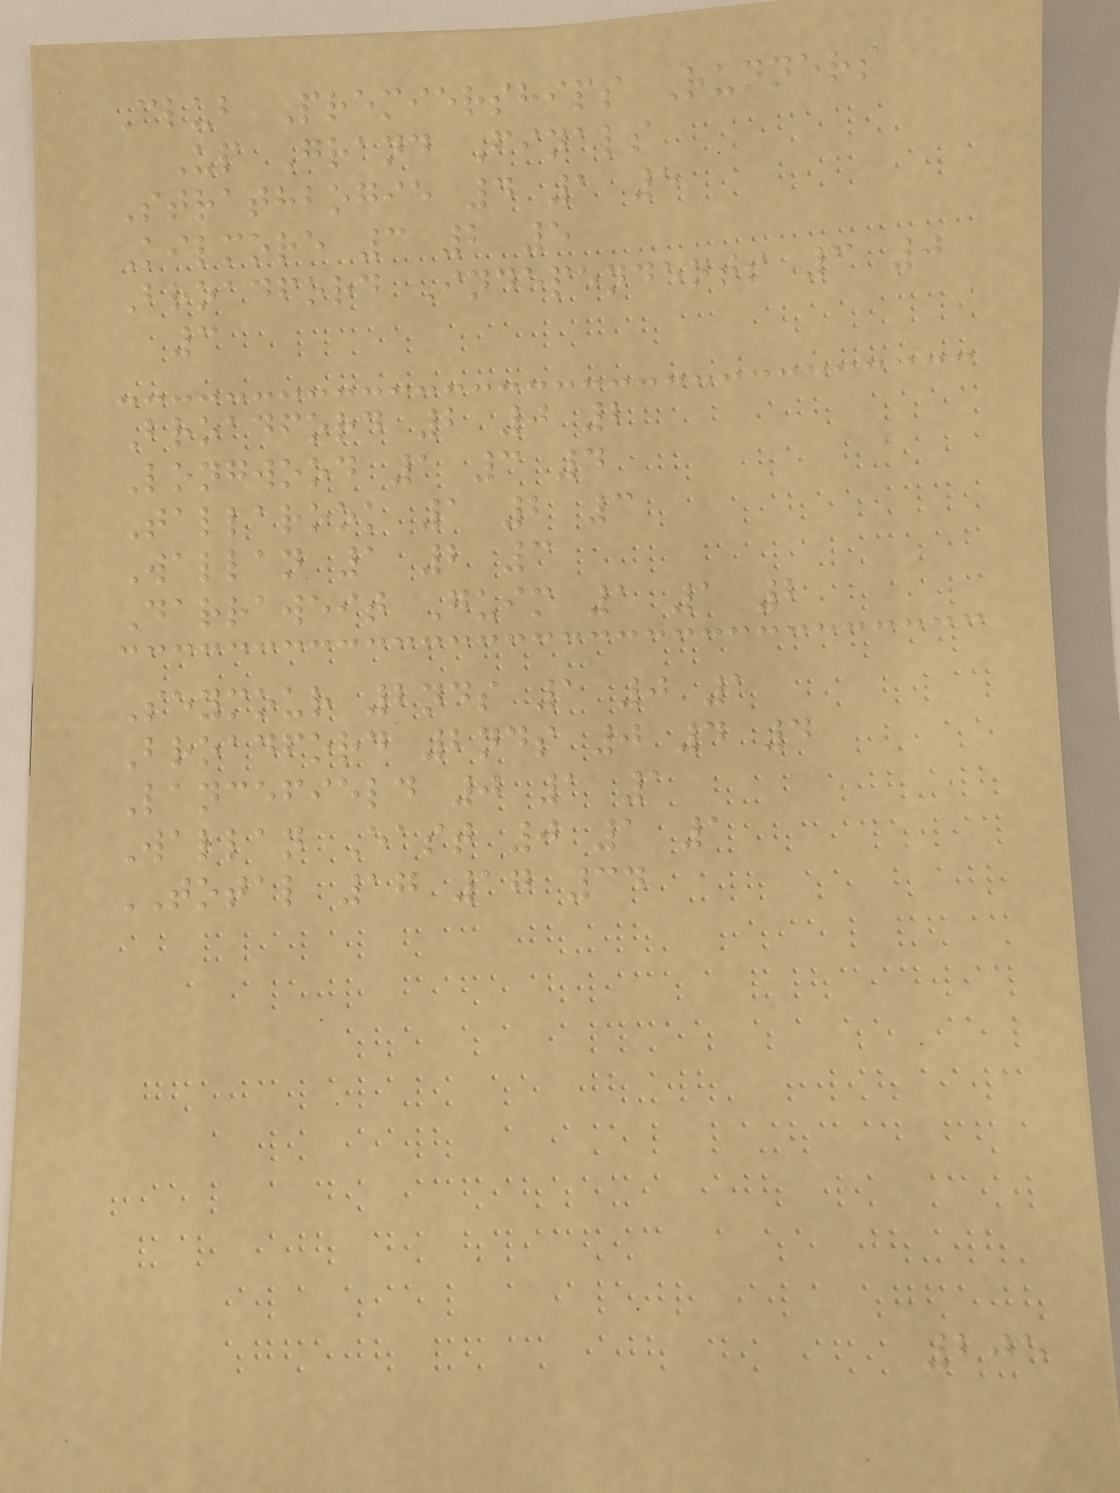Club Premierships Runners
Up Grand Finals
Strathbogie 4 1 5
Kilmore 3 2 5
Broadford Independents 3 0
3
Broadford 2 0 2
Longwood 1 3 4
Tallarook 1 2 3
Wallan 1 2 3
Darraweit Guim 1 1 2
Seymour 2nds 1 0 1
Broadford 2nds 0 4 4
Lancefield 0 1 1
Wallan East 0 1 1
TOTAL 17 17 34
205
